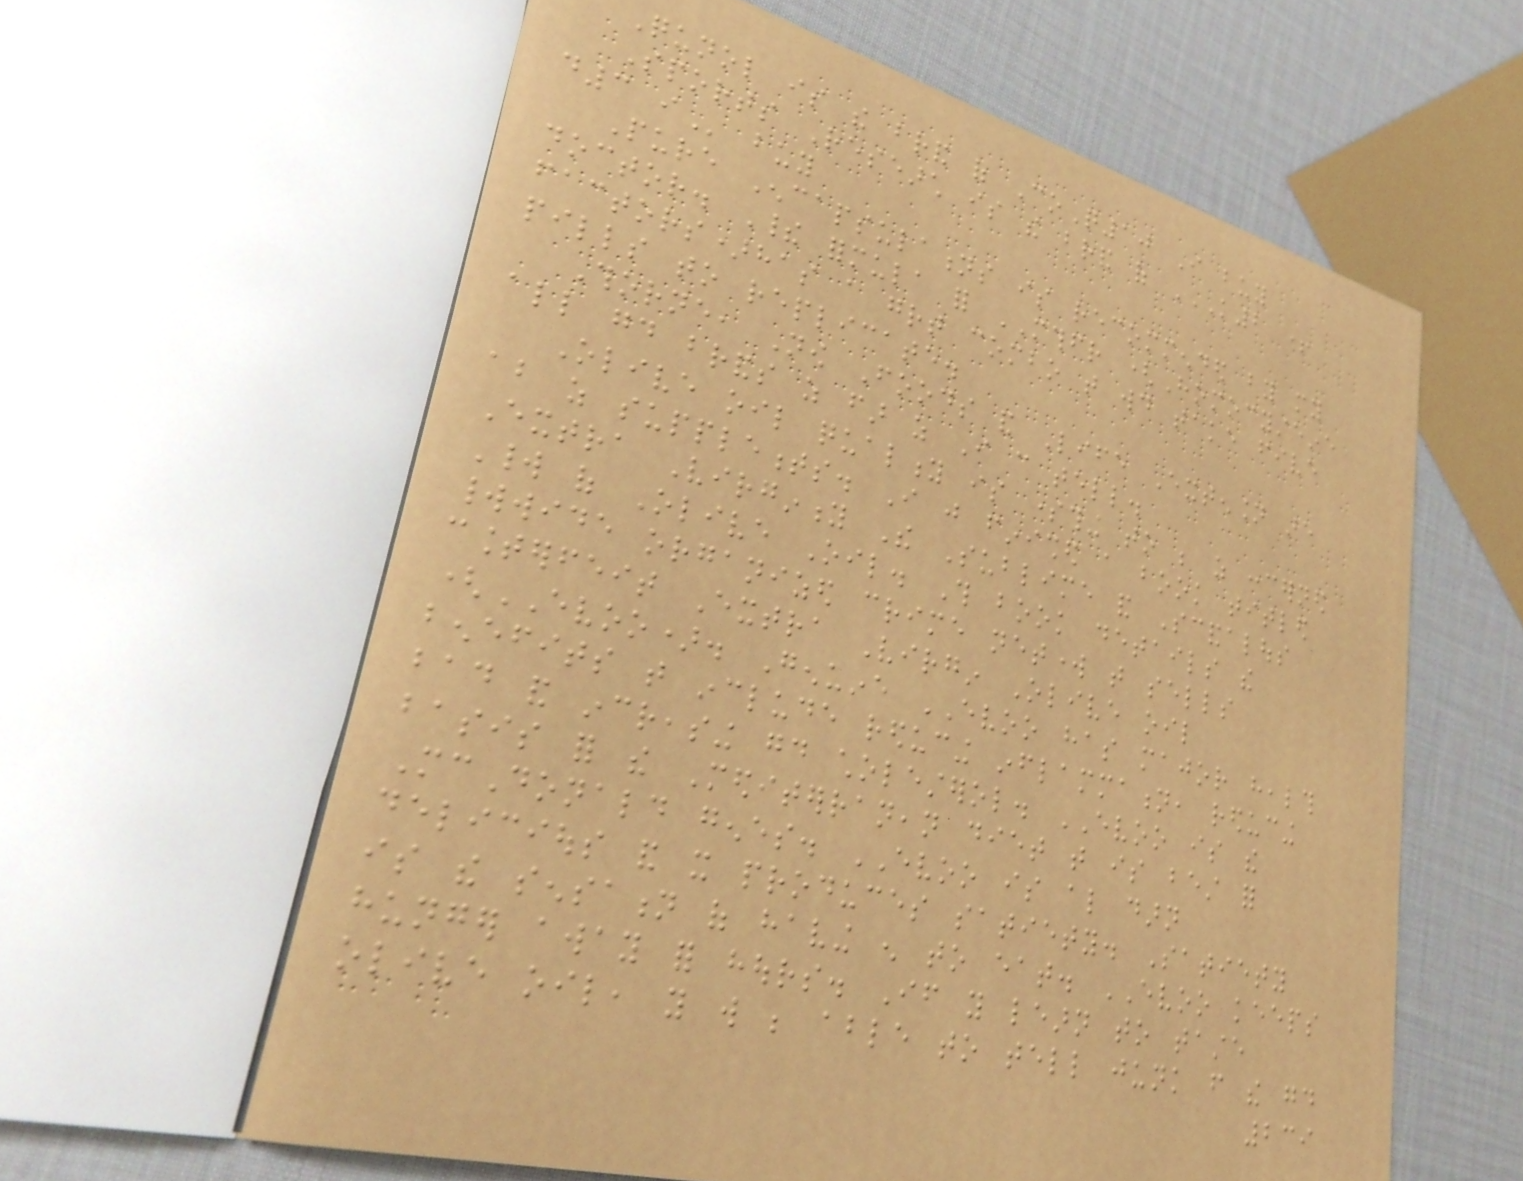Qunol is the brand of CoQ10 I buy
Sports Research is the brand of K2 +
D3 I buy
Pure Encapsulations is recommended by my
doctor. Their formula for MTHFR (Homocysteine
factors)has a great combo that would take five
pills to replicate.
Thorne, Now Foods and Life Extension are
all good brands as far as I can tell.
Olive oil quality is something to be as concerned
about as supplements. I just finished a book titled
Extra Virginity The Sublime and Scandalous
World of Olive Oil. This book details the
worldwide organized crime network that sells
counterfeit Extra Virgin Olive oil
(EVOO). Genuine EVOO has major health
benefits that include reducing inflammation, reducing
bad and increasing good cholesterol. EVOO is the
basis for the Mediterranean diet that is best for
McDonald genes. EVOO is also darn
delicious and it produces satiety. Satiety
is the sensation of having enough to eat. EVOO keeps
hunger away for hours. If you learn to taste
olive oil, you will be able to tell junk from the good
239
